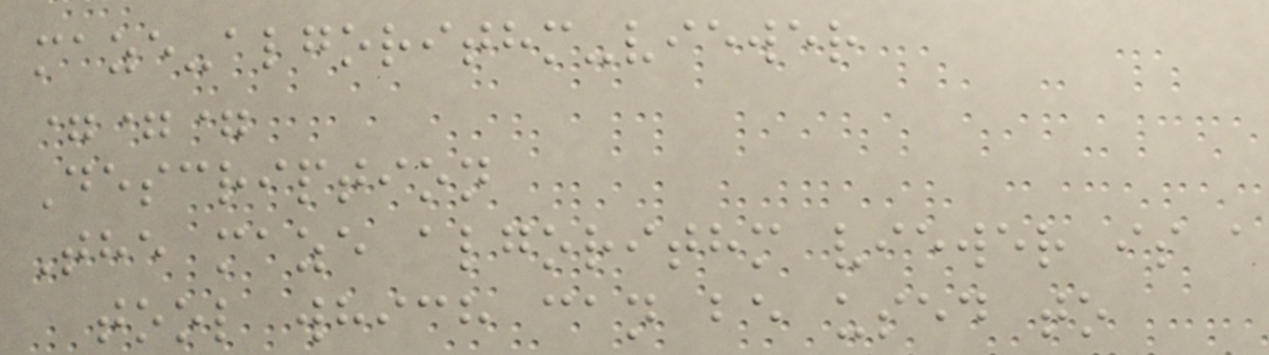maze-algorithm-viewer
===
Description
The maze algorithm viewer is a
tool which can be used to
